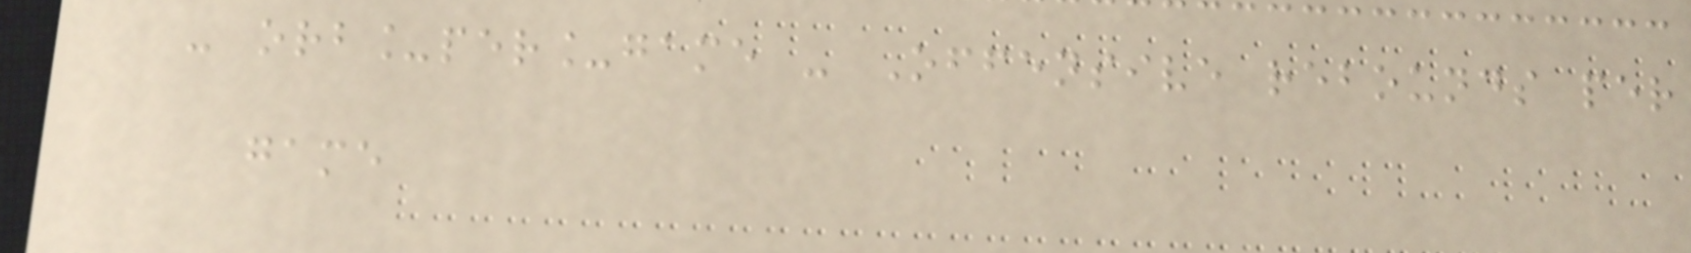- orb_per_game - Offensive rebounds per
game
